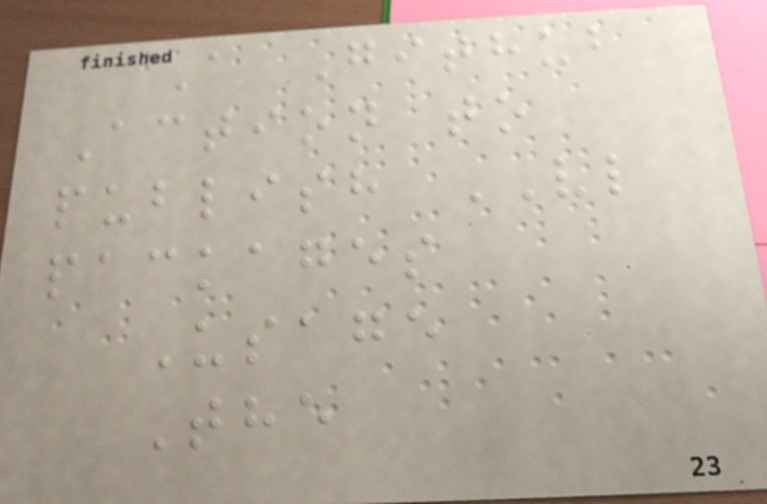A Github
Action to
publish VL
packages
Usage
The
